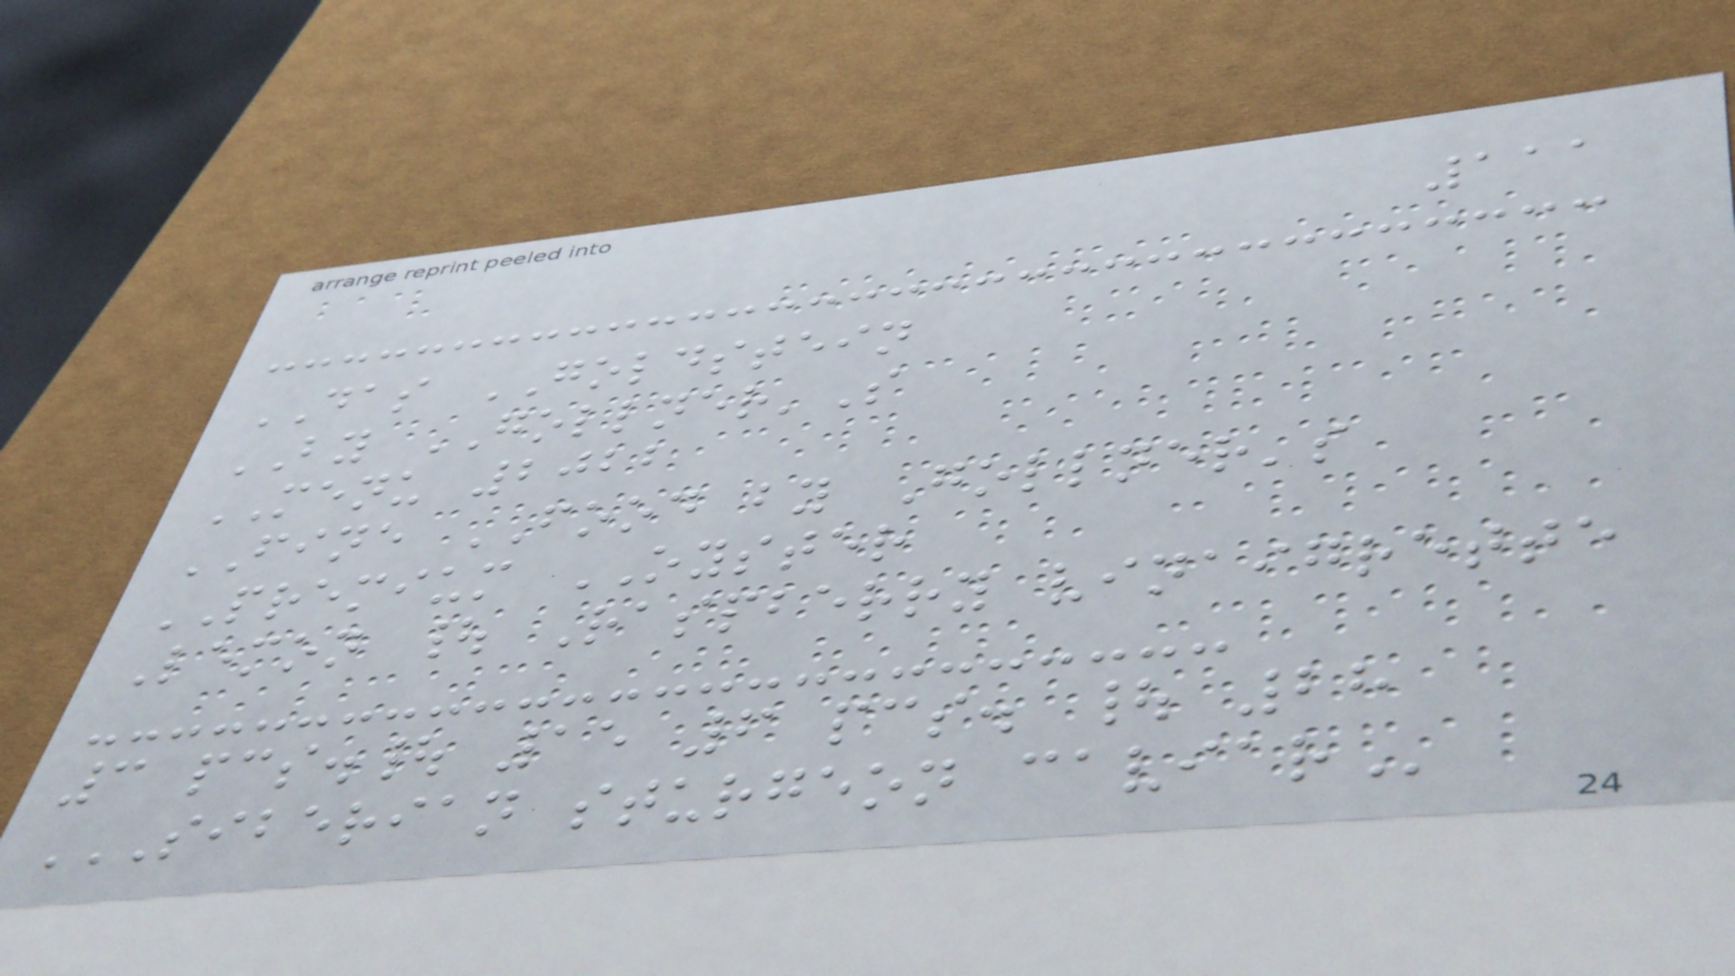111
DAS GOLDSTEIN
BY GOLLNER'S
MENU 2022
FINE FOOD by Gollner's
PREMIUM OYSTER
Lemon | Raspberry vinaigrette
3 pcs.| 15 6 pcs. | 28
SIBERIAN STURGEON CAVIAR
